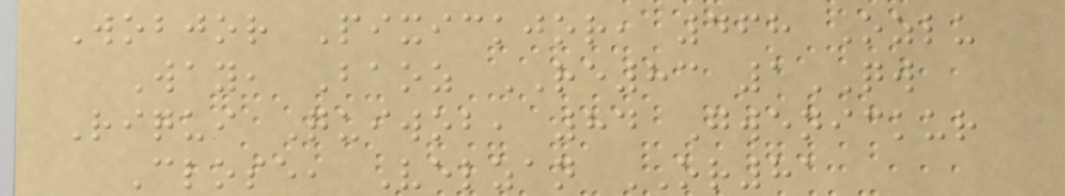Wobjor Pixickjor, 468 Ozlu
Way, Baoz RE83 1QW
Riqui Quiwob, 84 Gwenickur
Close, Velzan OR81
